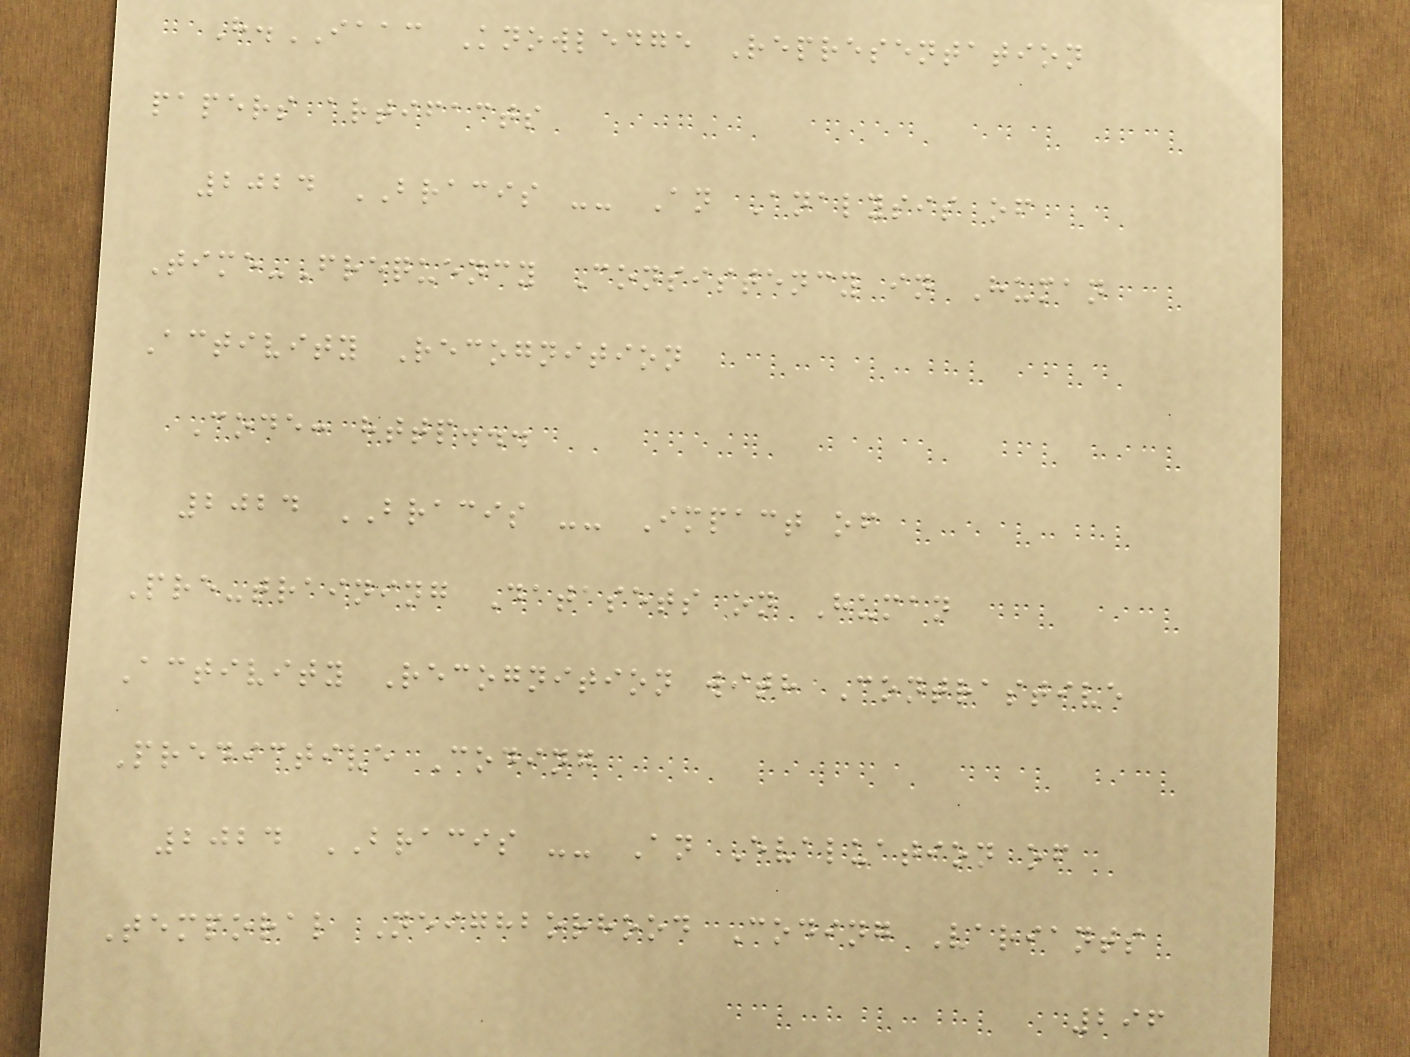H.IAAC Knowledge Representation
papers artifacts
2024 BRACIS -- An Analysis of
Time-Frequency Consistency in Human
Activity Recognition
Code: http...
2024 BRACIS -- Impact of
Pre-training Datasets on Human
Activity Recognition with Contrastive
Predictive Coding
2024 BRACIS -- An Evaluation of
Temporal Neighborhood Coding Variants
296
